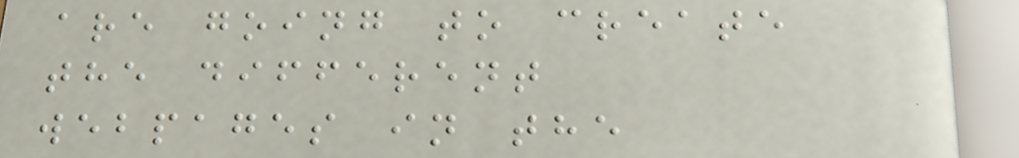are going to create
the different
webpages in the
